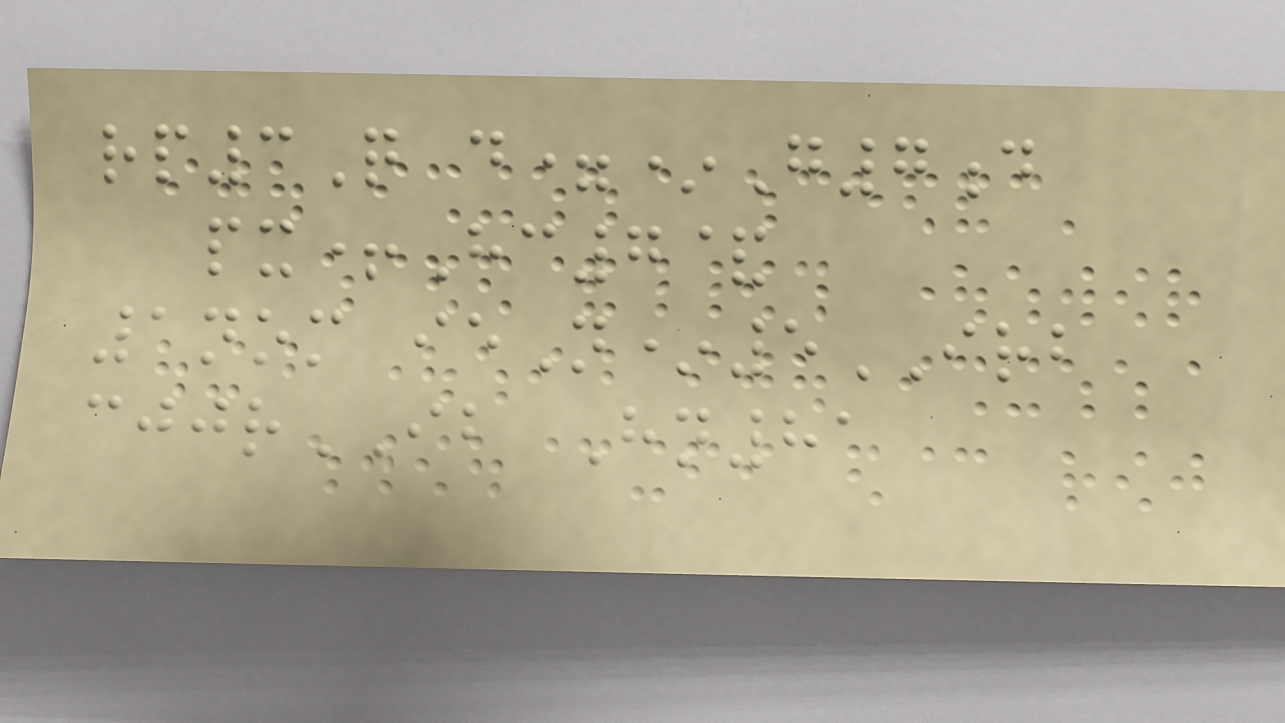rp3Q d=*G7d
px+Hc7&
1nom ieN*5IRB
cjjrIB Hn81
